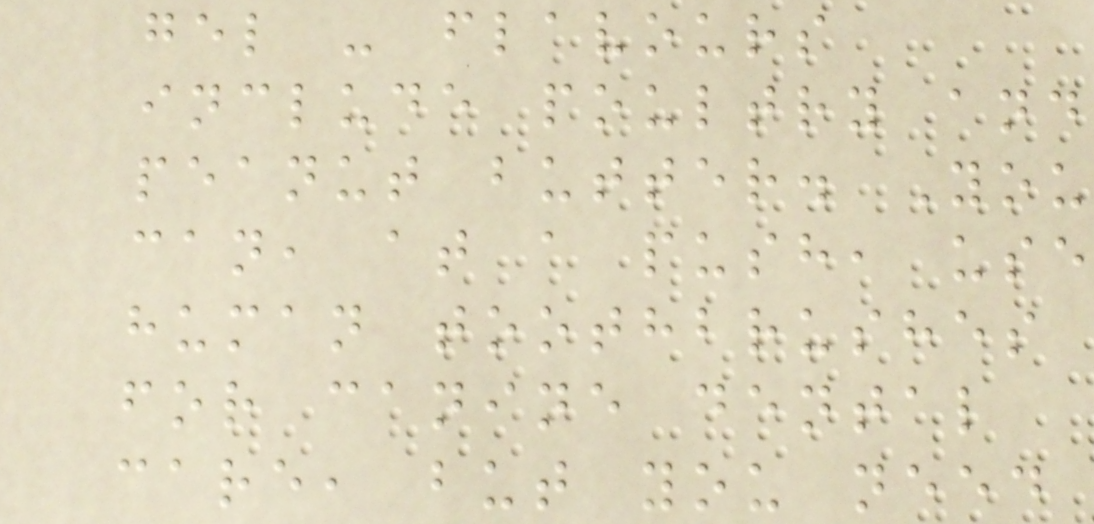gel - flavours
include poultry and
peanut butter. You
can, at a push, use
human toothbrushes
for canine dental
care, but you need
